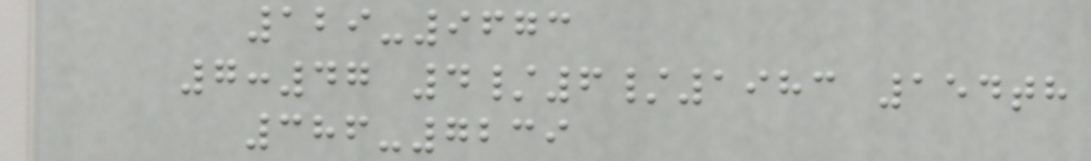129-9673
7:47 4/6/1983 154th
386-7239
